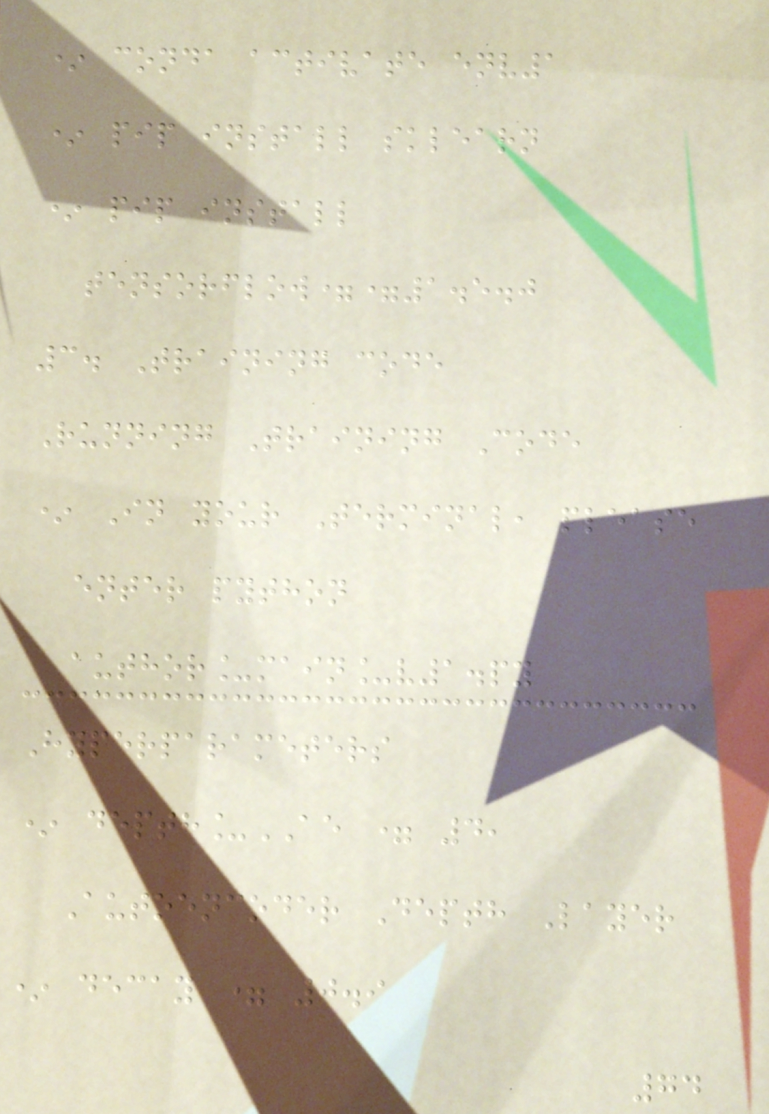* conda activate env1
* pip install sklearn
* pip install
tensorflow==1.5.0
3. Training code
Running Training Code
* In your Terminal, please
enter python
author_main_v1.py
Hyperparameters
* depth_AE = 4,
Autoencoder Depth Layer
* decay = 0.9
74
